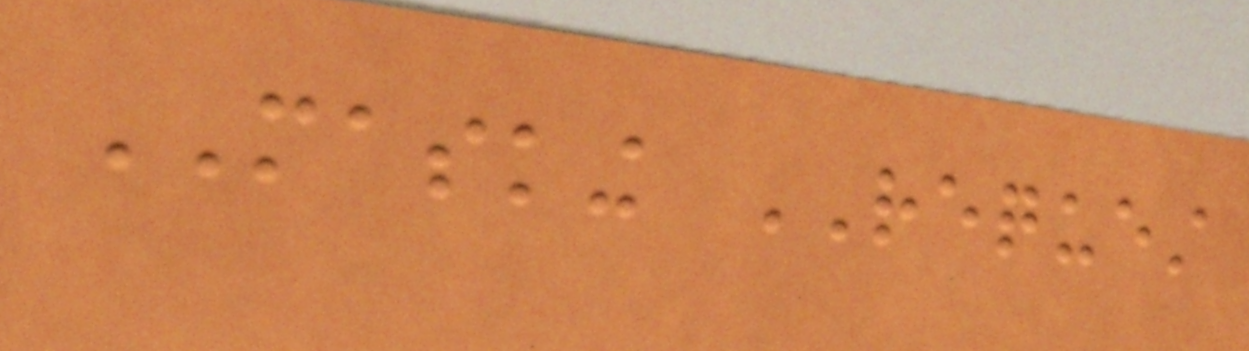MASKING REQUEST
